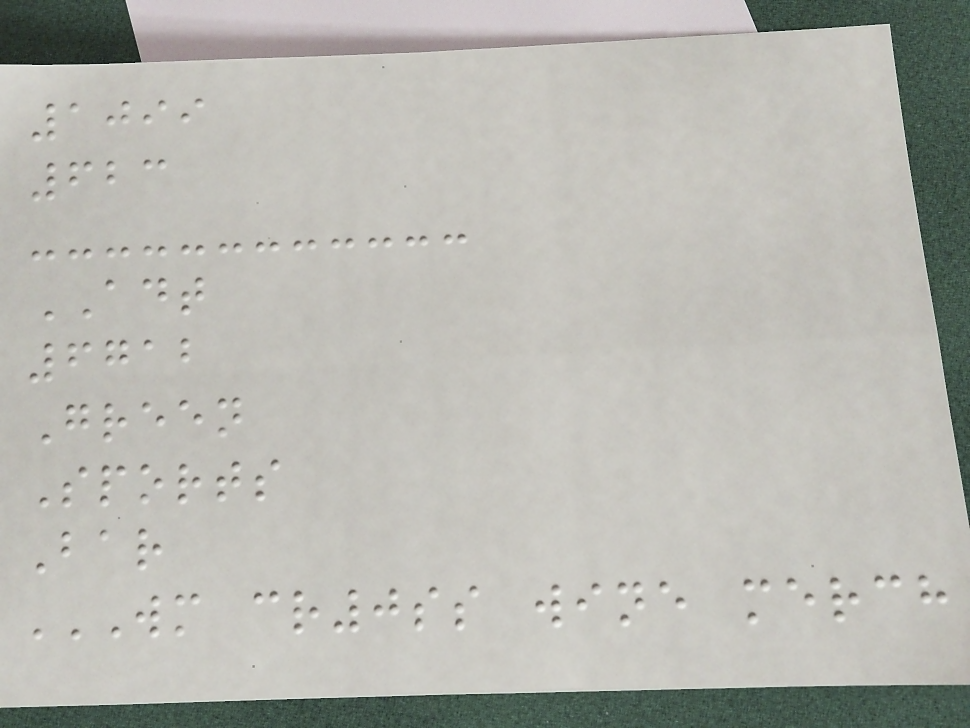1099
623
ADT
6712
Green
Sports
Bar
WM CR0SS WINE MERCH
